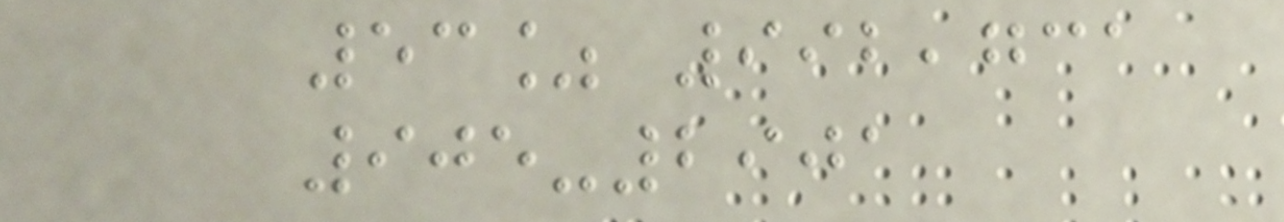53% 992,731
905-2901
